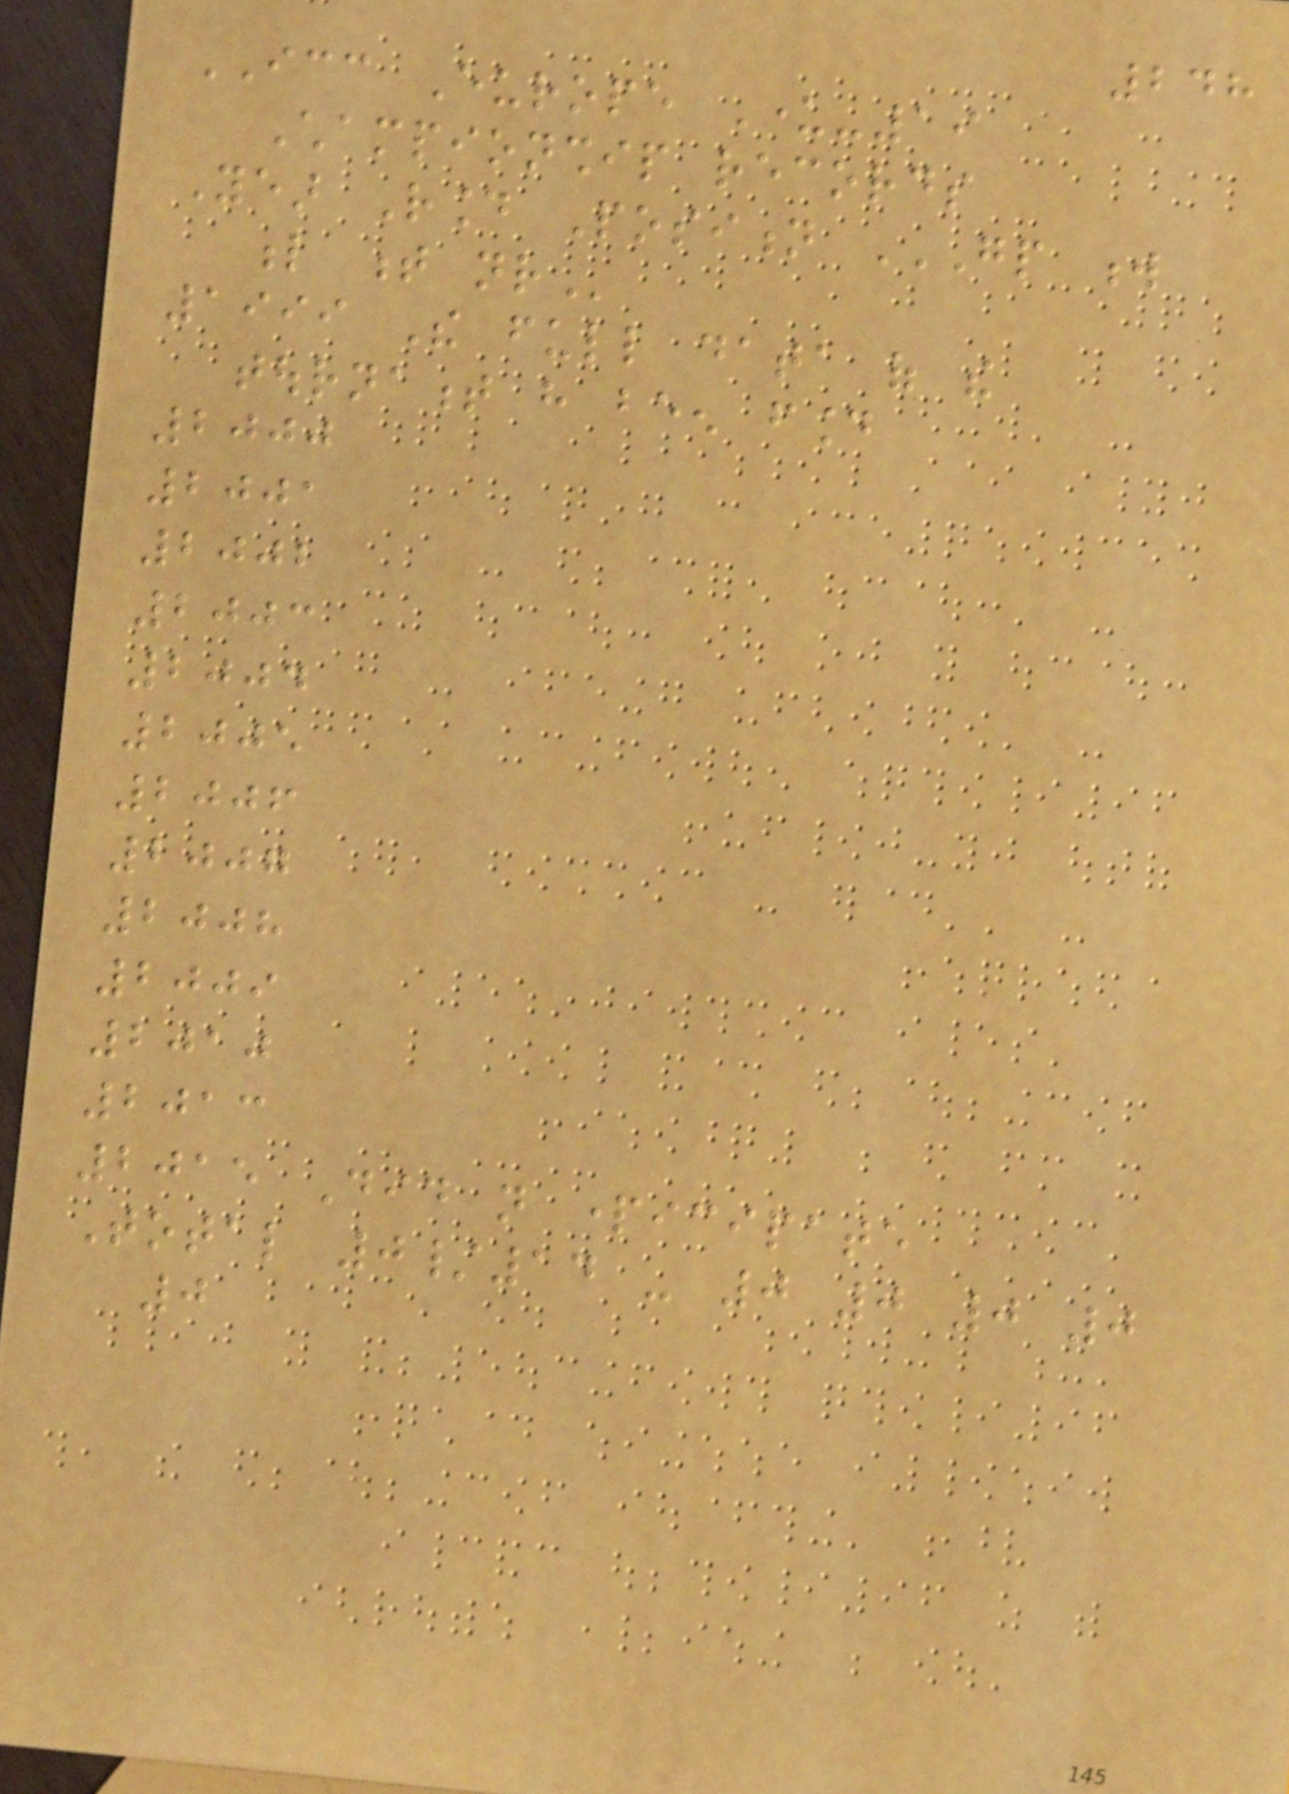248
ICC Europe Under-19
Championship records
Year Round Position GP W
L T NR
1999 The full data of the
tournament have been found
2000
2001
2002
2003
2004
2005
2006
2007
2008
2009
2010
2013
2015 Did not participate
Total 0/14 - 0 0 0 0
0
